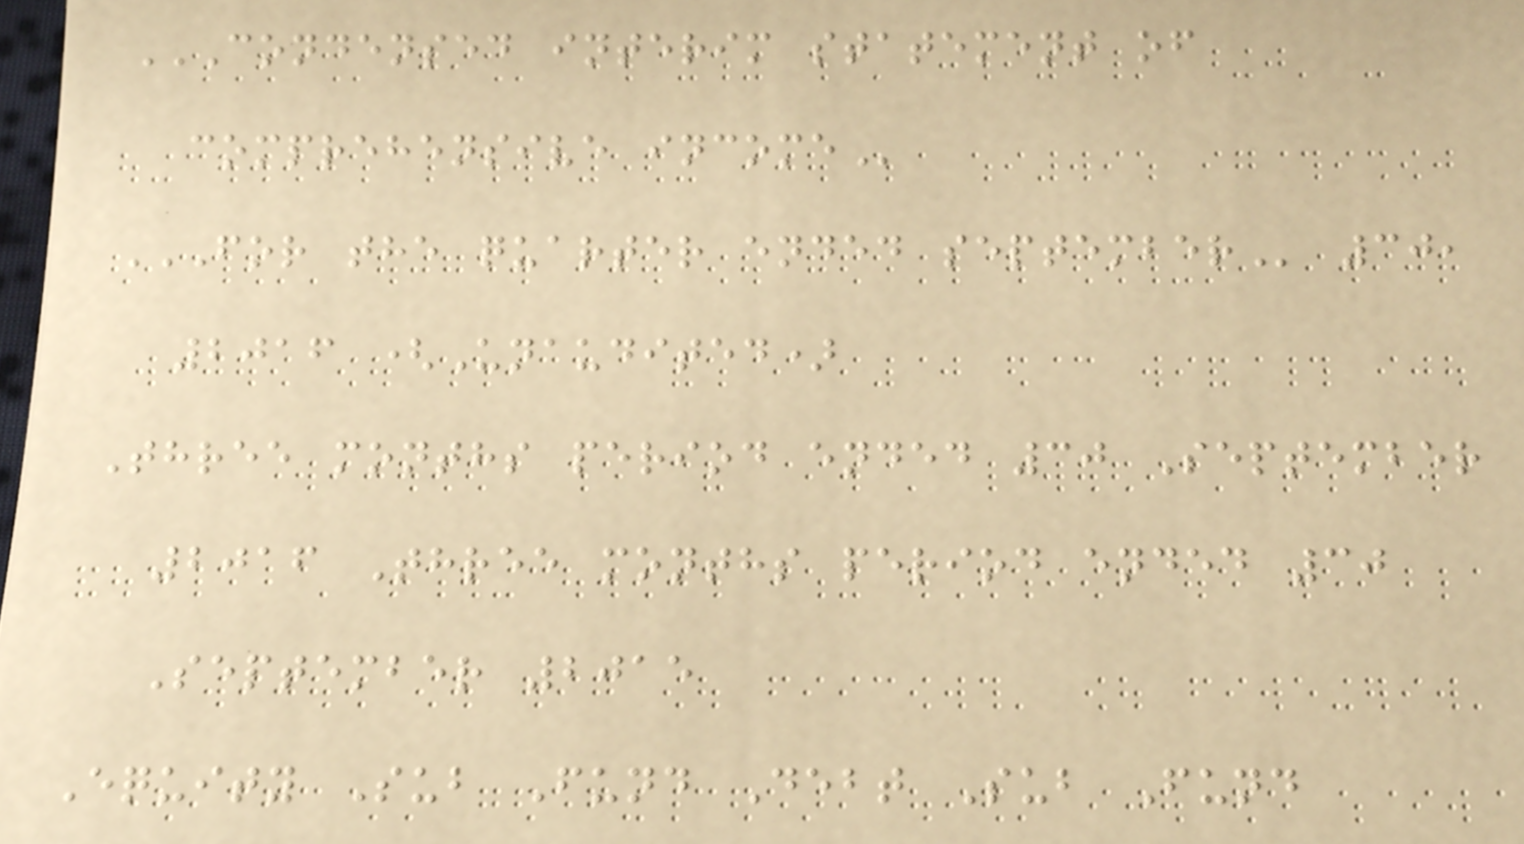CONDENSED INTERIM STATEMENT OF
COMPREHENSIVE INCOME
FOR THE QUARTER ENDED SEPTEMBER 30,
2016 (Unaudited)
Three months period ended 30 September
2016 Three months period ended 30
September 2015
Equity Sub Fund Debt Sub Fund
